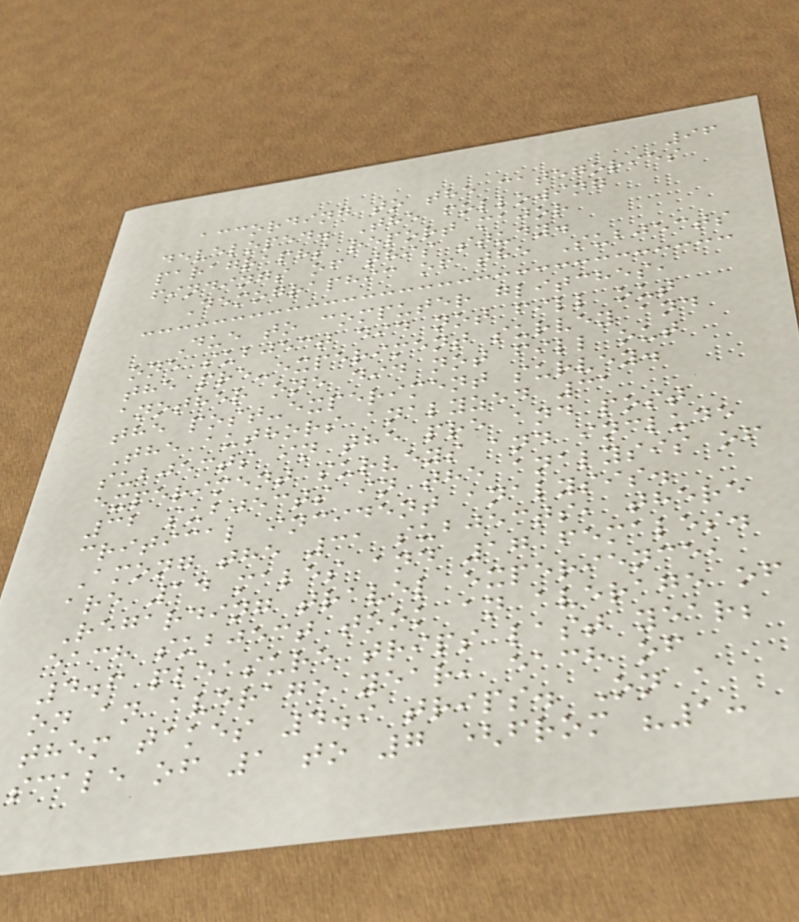96
according to the categories
developed. The following
paragraphs report major
findings of this study.
Demographic of the Subjects
Due to computer glitches,
one subject did not fill out
the pre-experiment survey and
another one did not fill out
the post-experiment survey.
The authors analyzed 31
subjects in the pre and post
experiment surveys and include
32 subjects in the analysis of
critical incident analysis.
Among the 31 subjects, there
are 14 males and 17 females.
Regarding travel experience,
each subject took an average of
4.6 pleasure trips last year;
on an average year, each of
them takes 4.9 trips. On a
scale of 1 to 7 (from "1:
